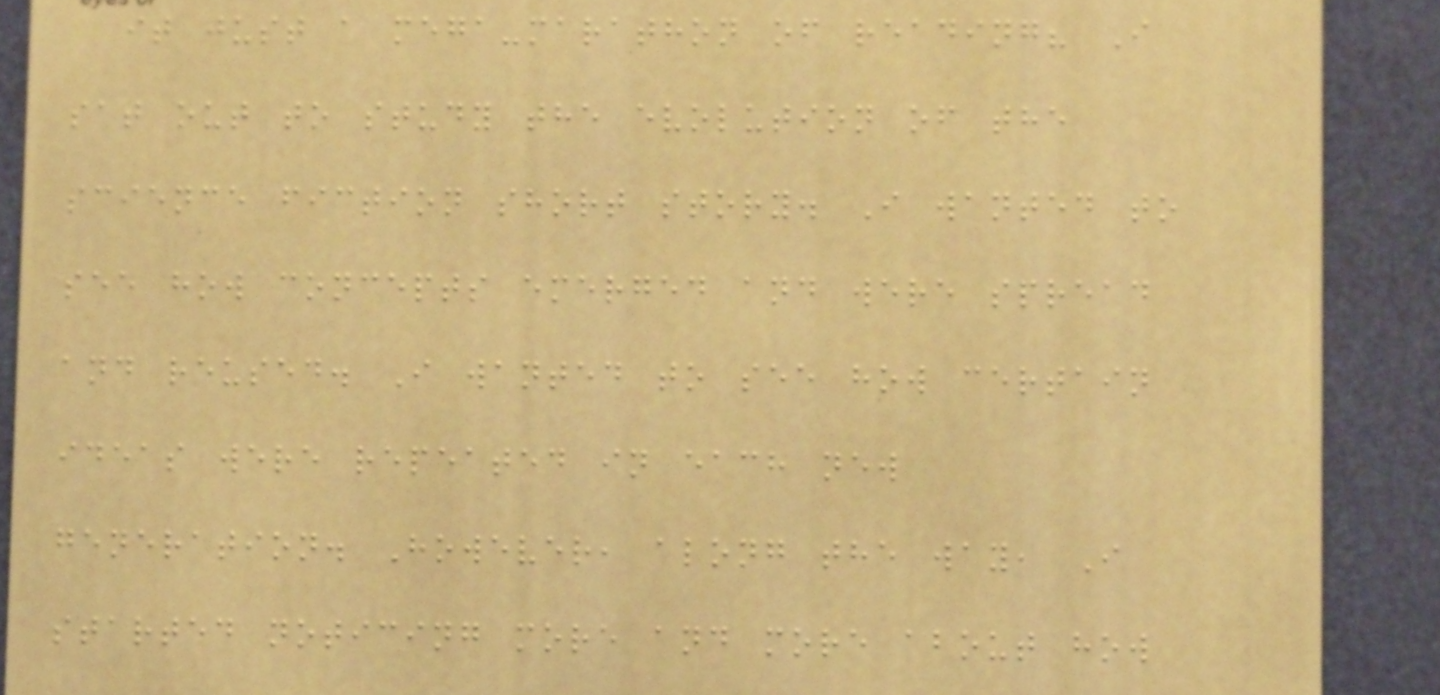it just a mega-marathon of reading? I
sat out to study the evolution of the
science fiction short story. I wanted to
see how concepts emerged and were spread
and reused. I wanted to see how certain
ideas were repeated in each new
generation. However, along the way, I
started noticing more and more about how
